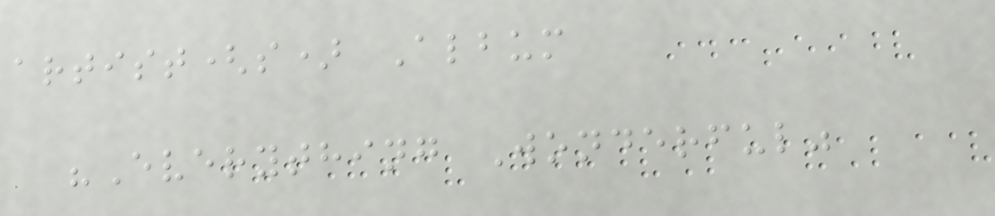artist(s) Album
"Everything Wonderful"
